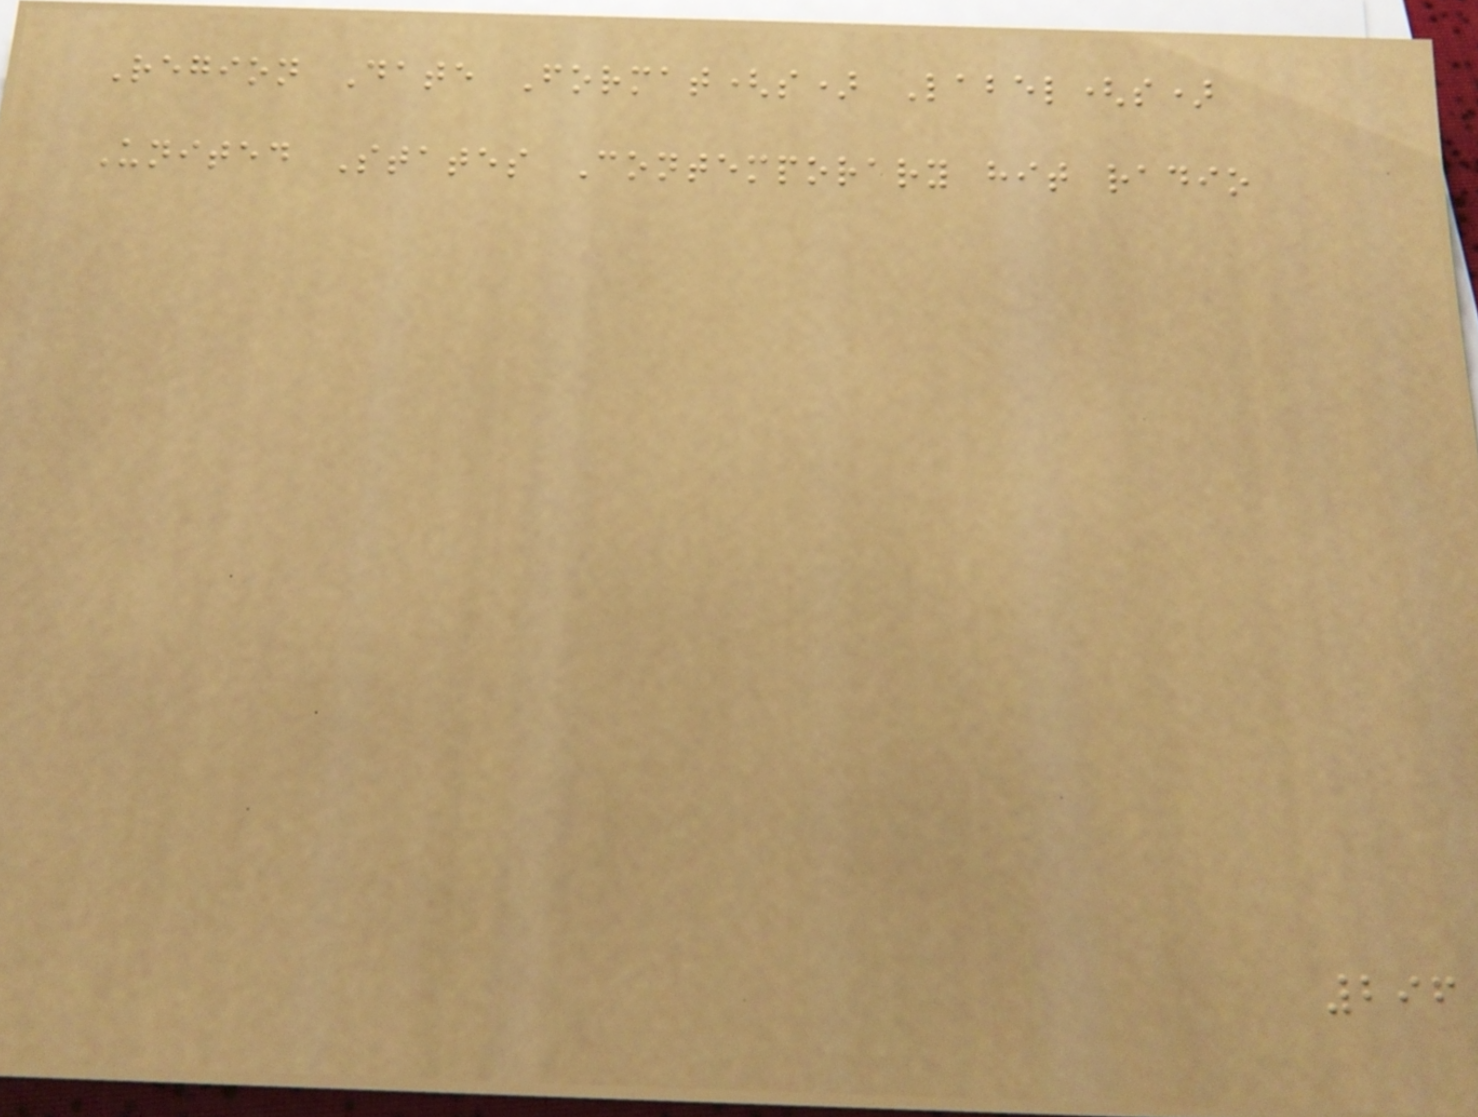Region Date Format(s) Label(s)
United States Contemporary hit radio
296
